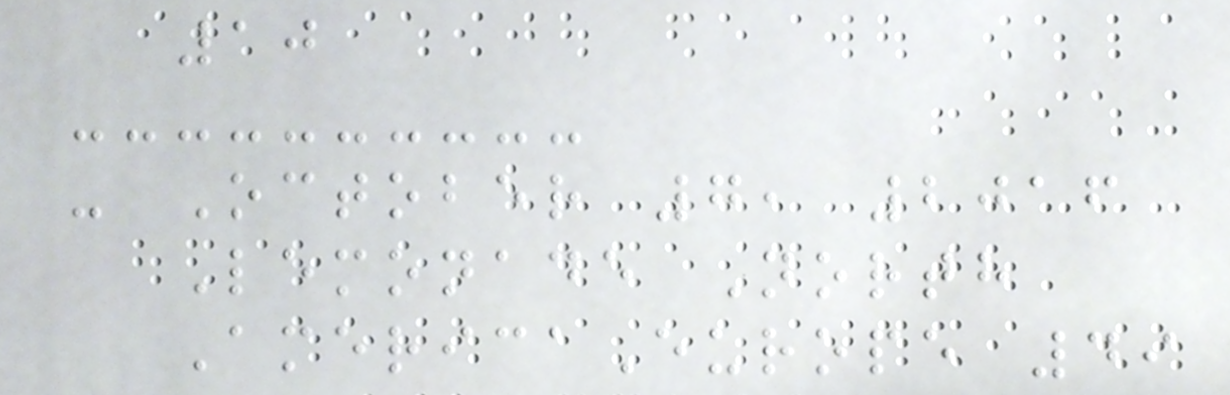10
- October 7, 2016
Lemonade North
AmericaEurope 49
